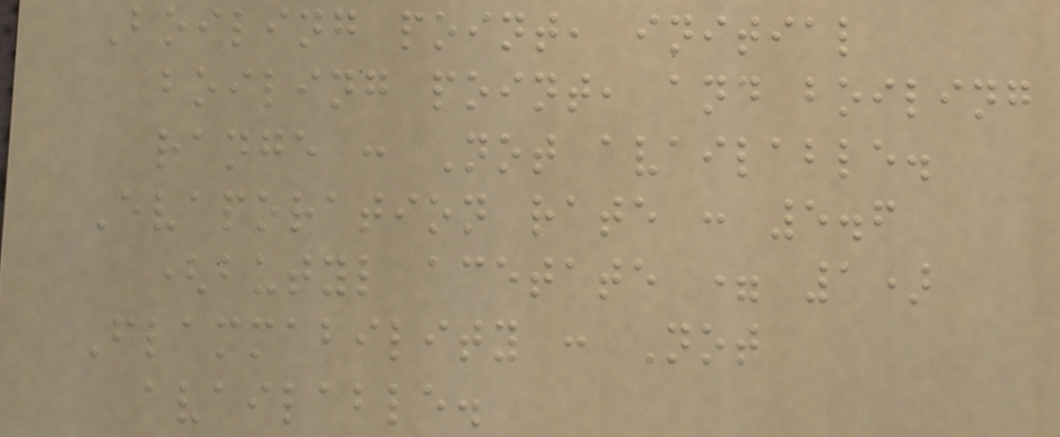Boiling point, initial
boiling point, and boiling
range : Not available.
Evaporation rate : 5.6
(butyl acetate = 1)
Flammability : Not
available.
